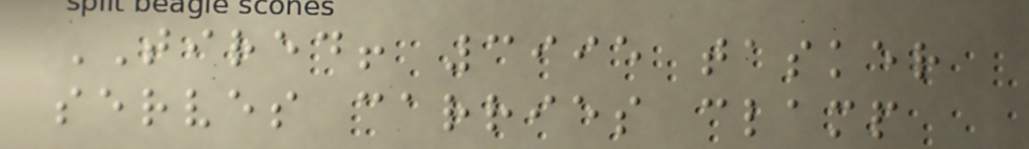TIRED! 3995 tasker
serves carries clamp
